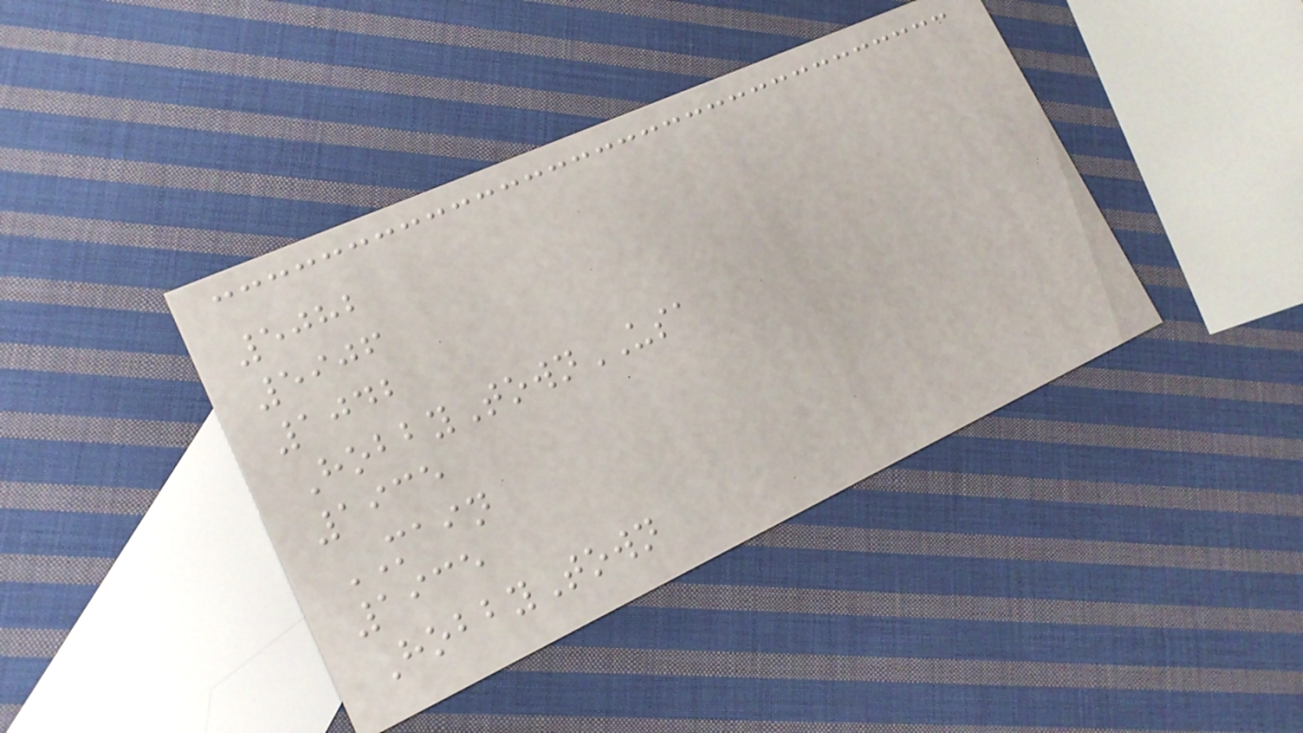5082
5906
1042
HobbyTownUSA
1935
MAIN
1935
HobbyTown
